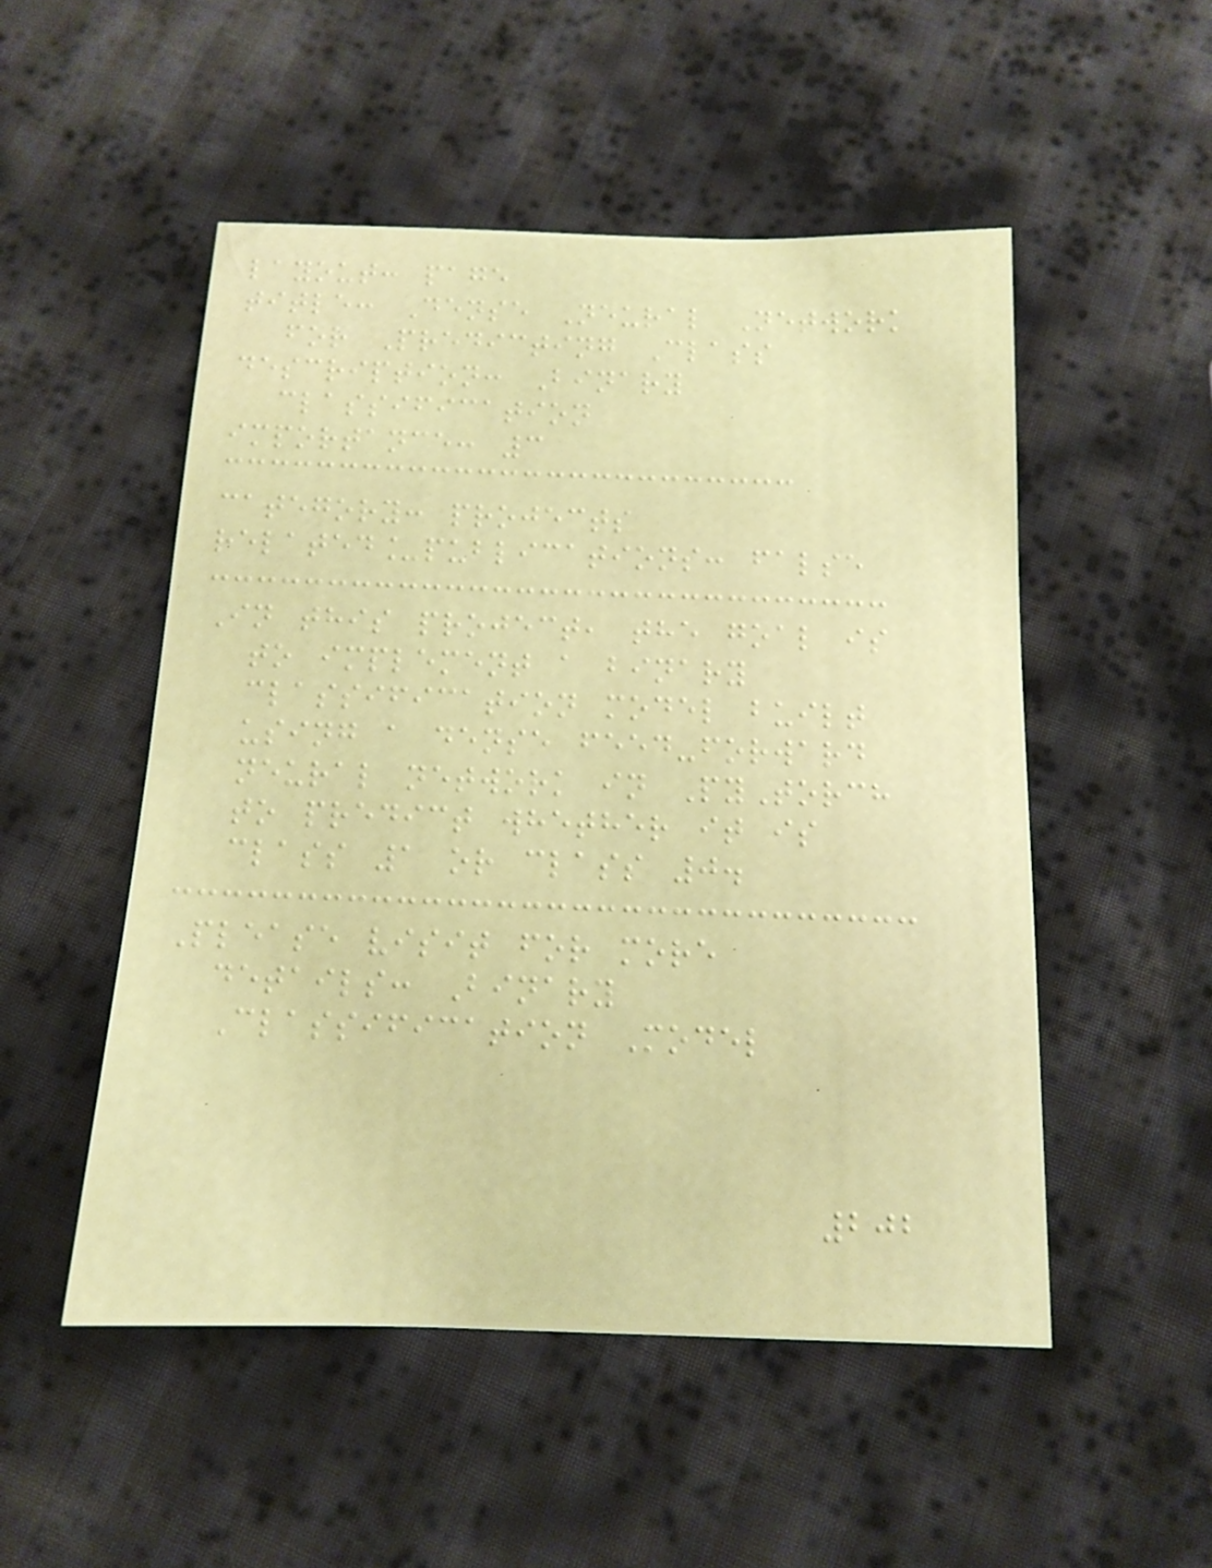layout: page
title: Dense Neural Network
for Predicting Class
description: Binary
classification
importance: 3
category: projects
related_publications: false
In this project, the goal is
to implement a binary
classification model built
using a dense feed-forward
neural network in PyTorch
to predict whether it is
class 1 or class 0.
Please visit for more
details: Binary
Classification Model
202
